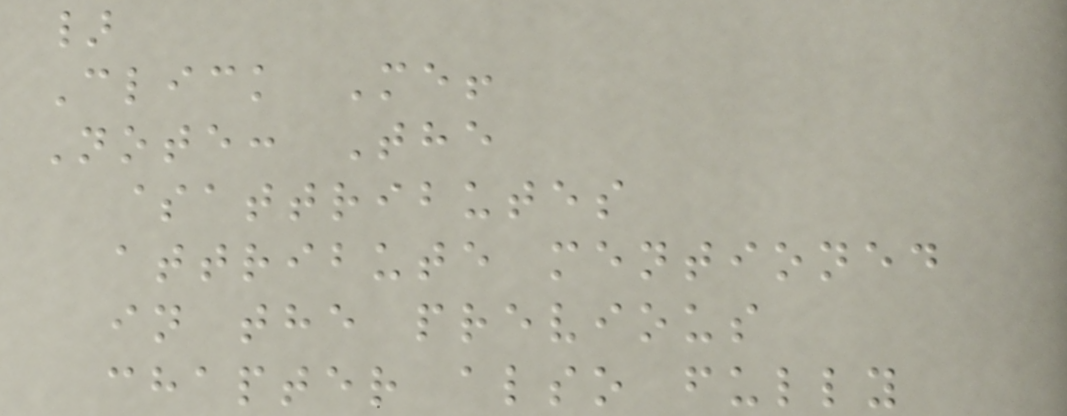}
Click Me!
Note: The
$attributes
attribute mentioned
in the previous
chapter also fully
